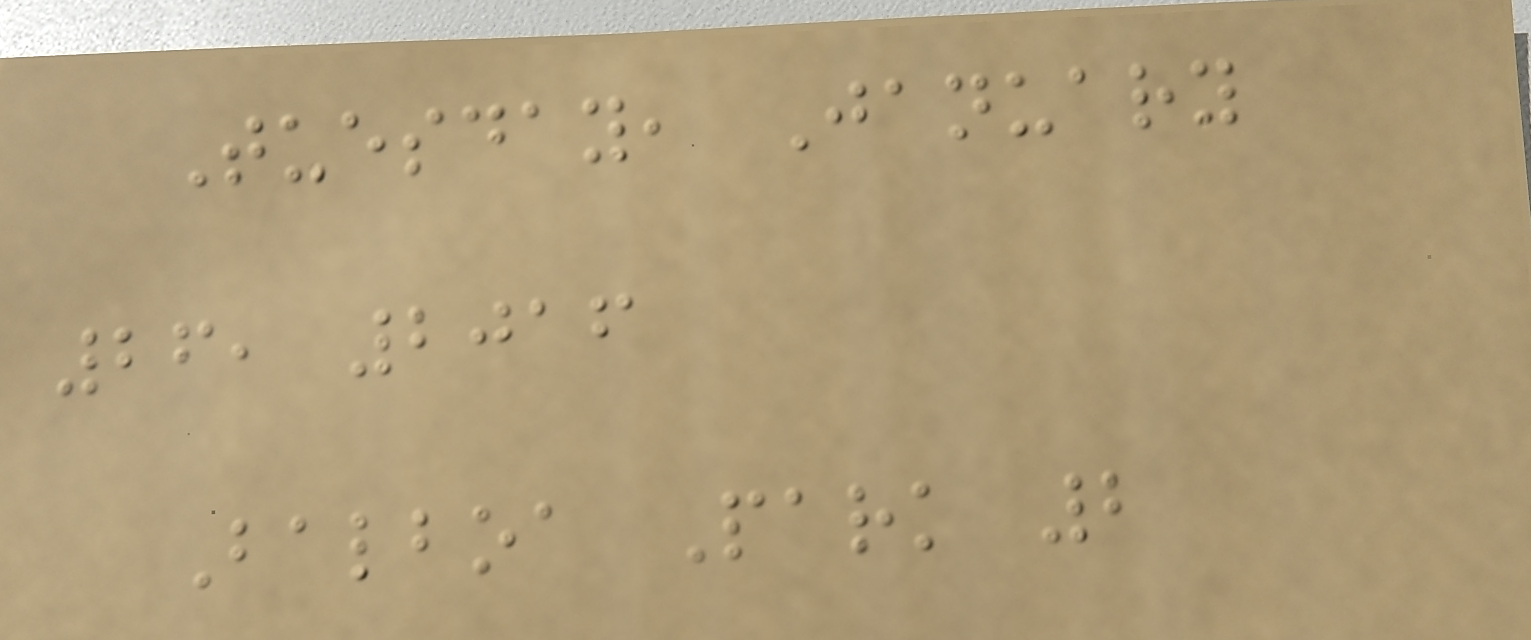Tuesday, January
26, 2016
Balboa Park 2
